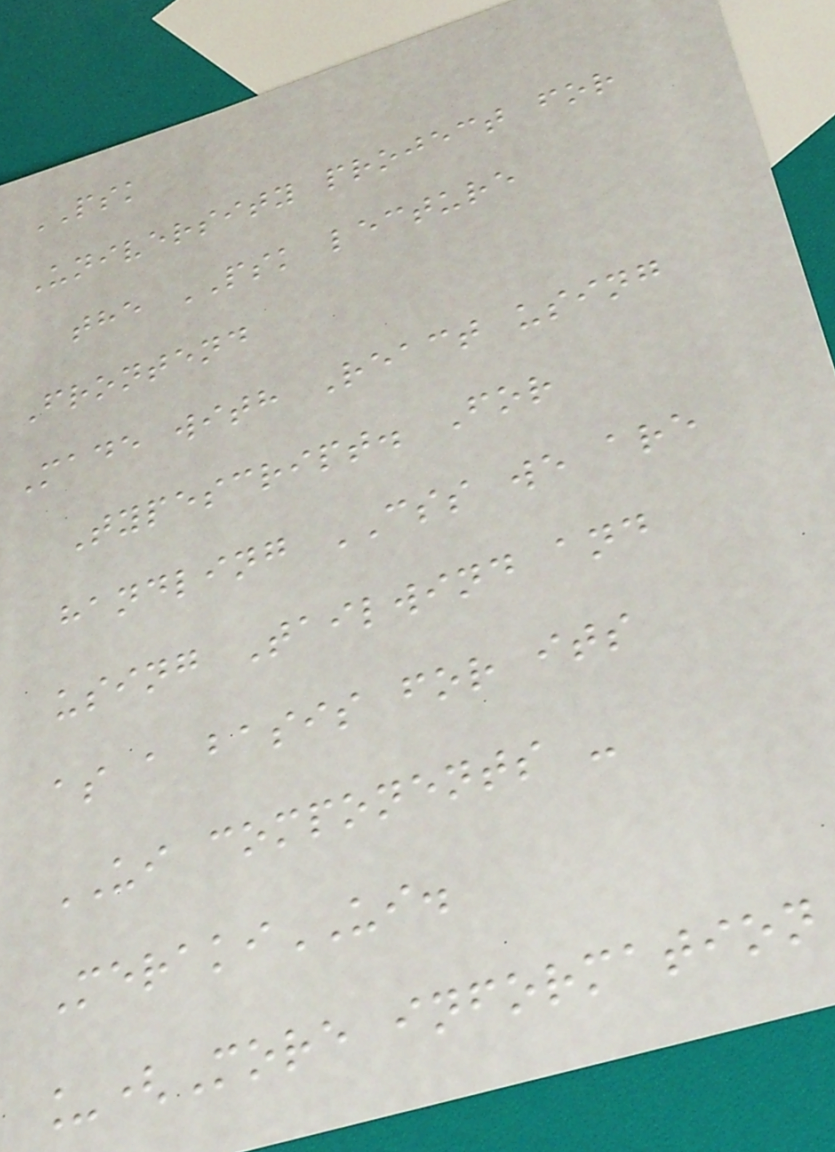PSK
University project for
the PSK lecture
Frontend
Made with React using
Typescript. For
handling CSS we are
using Tailwind and
as a basis for its
UI components -
MerakiUI.
_(More information
